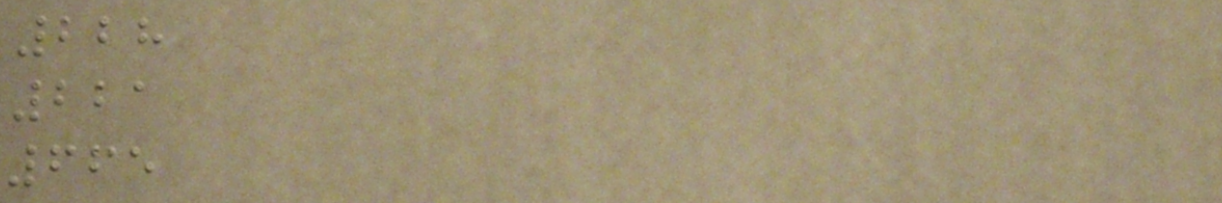228
221
665
